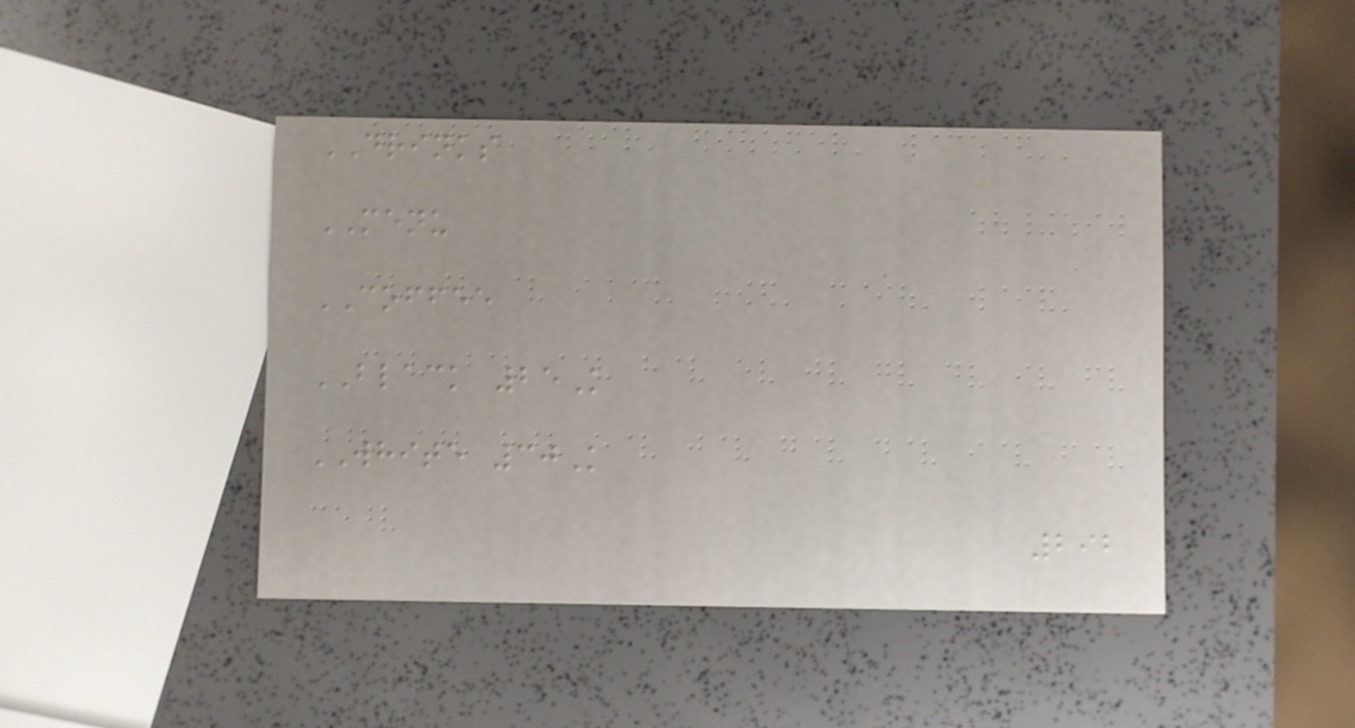DRINKS
MENU
COFFEE
BLACK 25K
WHITE 30K
292
